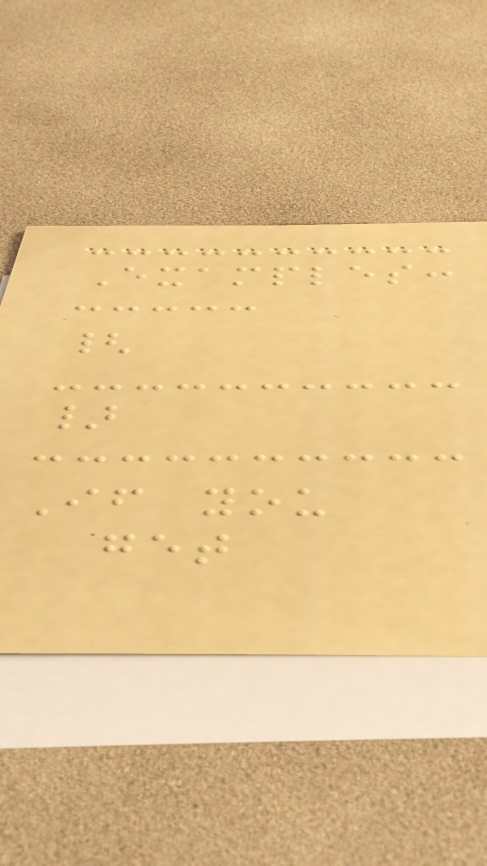Examples:
{
}
If you
get
